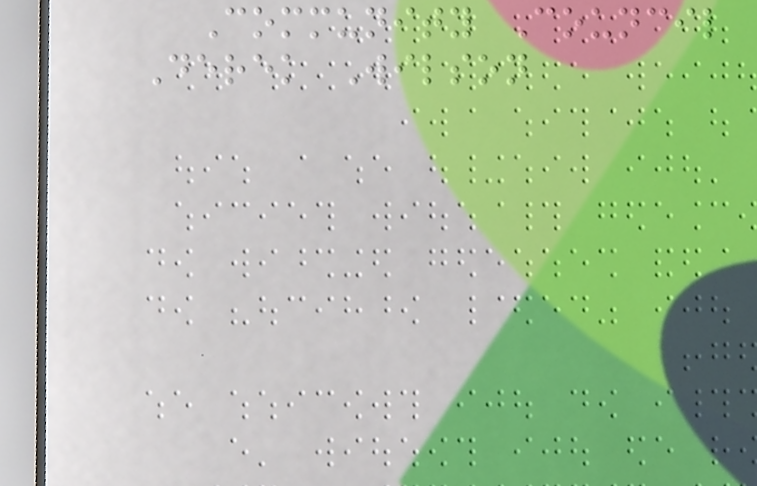Community Council
Derek Wilson
